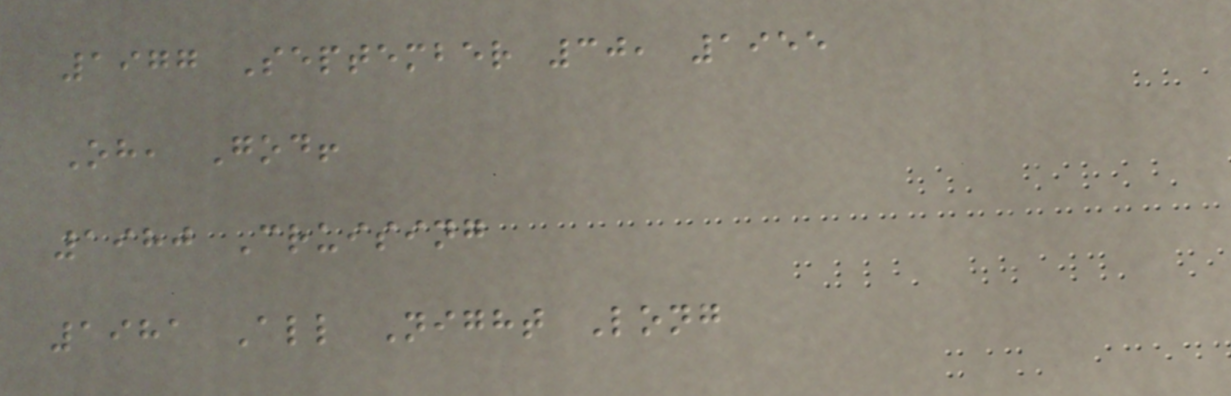1977 September 30, 1955
Oh, God!
1980 Cruising
1981 All Night Long
